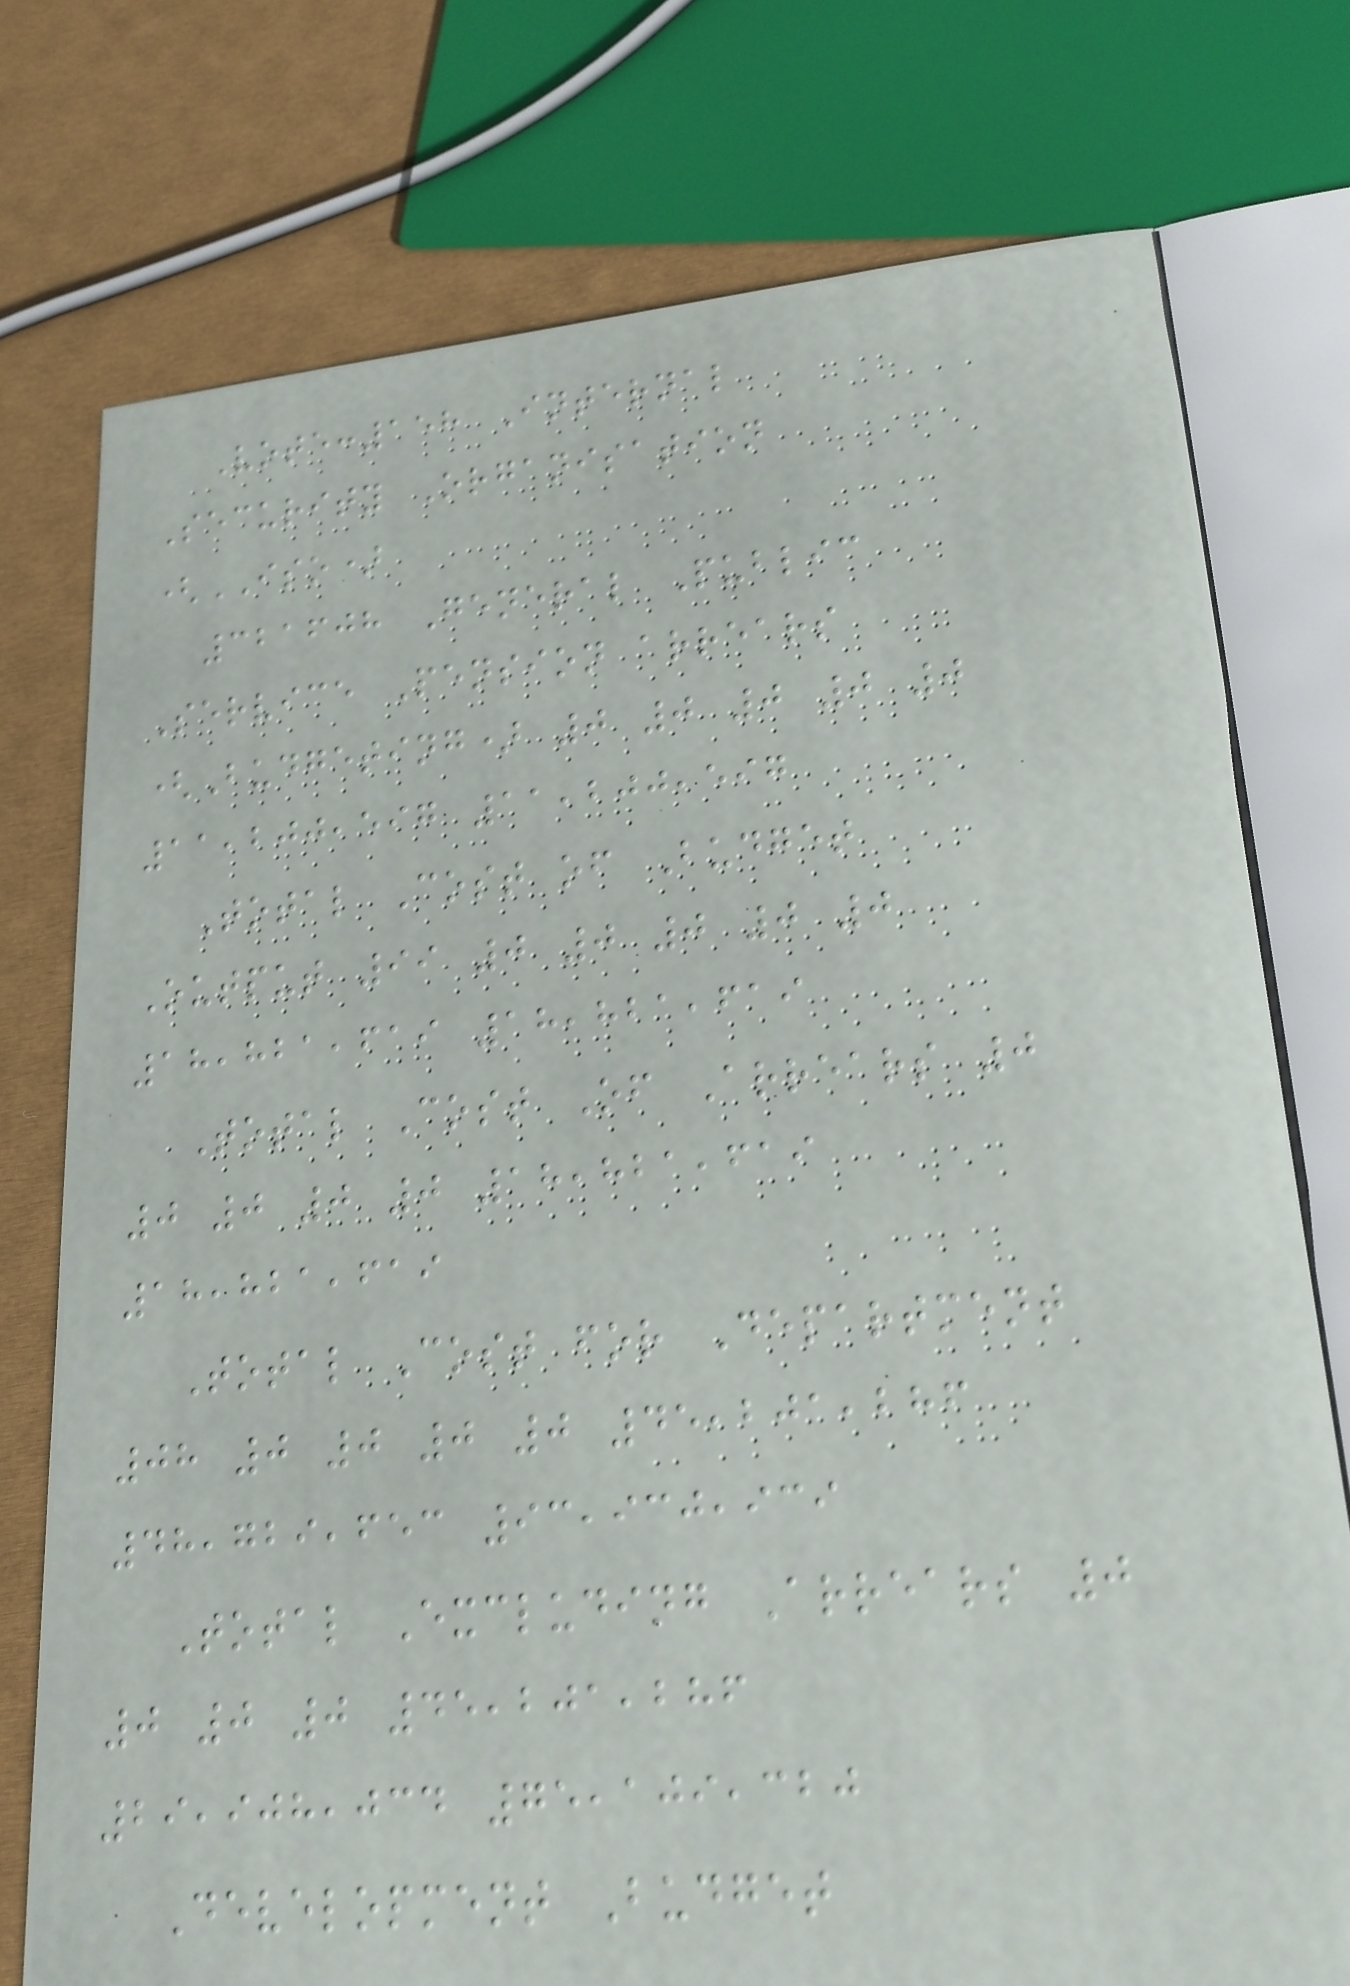Vote:158 Internal
Security Organisation
(ISO)
321608 General Public
Service Pension arrears
(Budgeting) 0 0 0 0 0
11,200,597 11,200,597
Total Cost of Budget
Output 99 0 0 0 0 0
18,821,619 18,821,619
Total Cost Of Arrears 0
0 0 0 0 18,821,619
18,821,619
Total Cost for Department
08 0 0 0 0 45,201,286
48,729,653 93,930,939
Total Excluding Arrears 0
0 0 0 45,201,286
29,908,034 75,109,320
Development Budget
